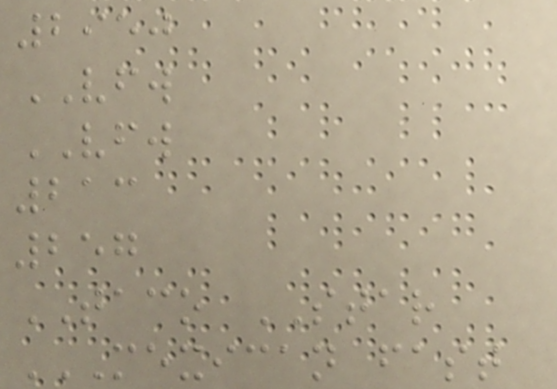2950
VFW
VFW
213
257
TACO STAR
MEXICAN FAST
